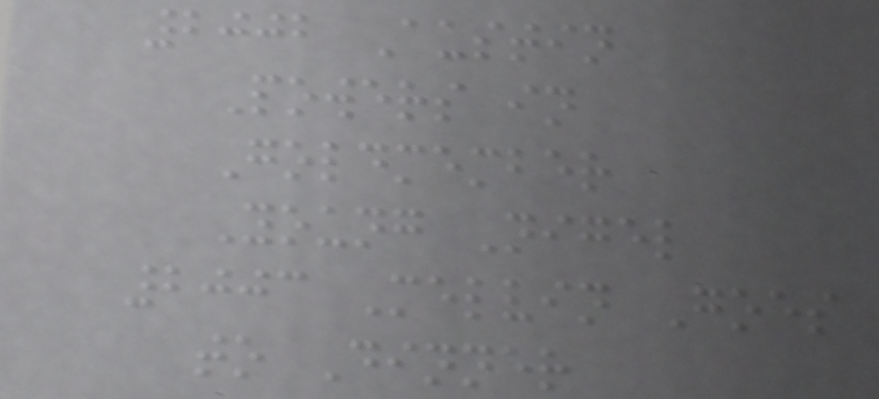2002 Austin
Powers in
Goldmember
Young Nigel
2003 Melvin Goes
to Dinner
